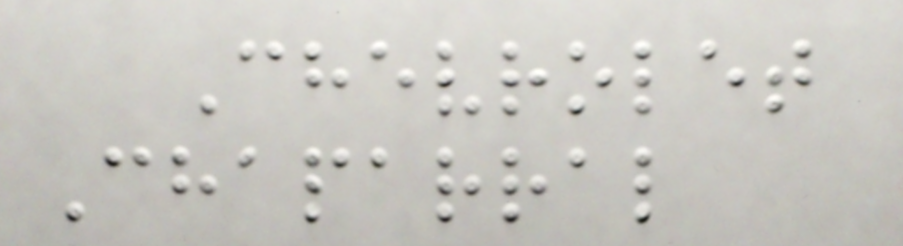Chevrolet
Chaparral
